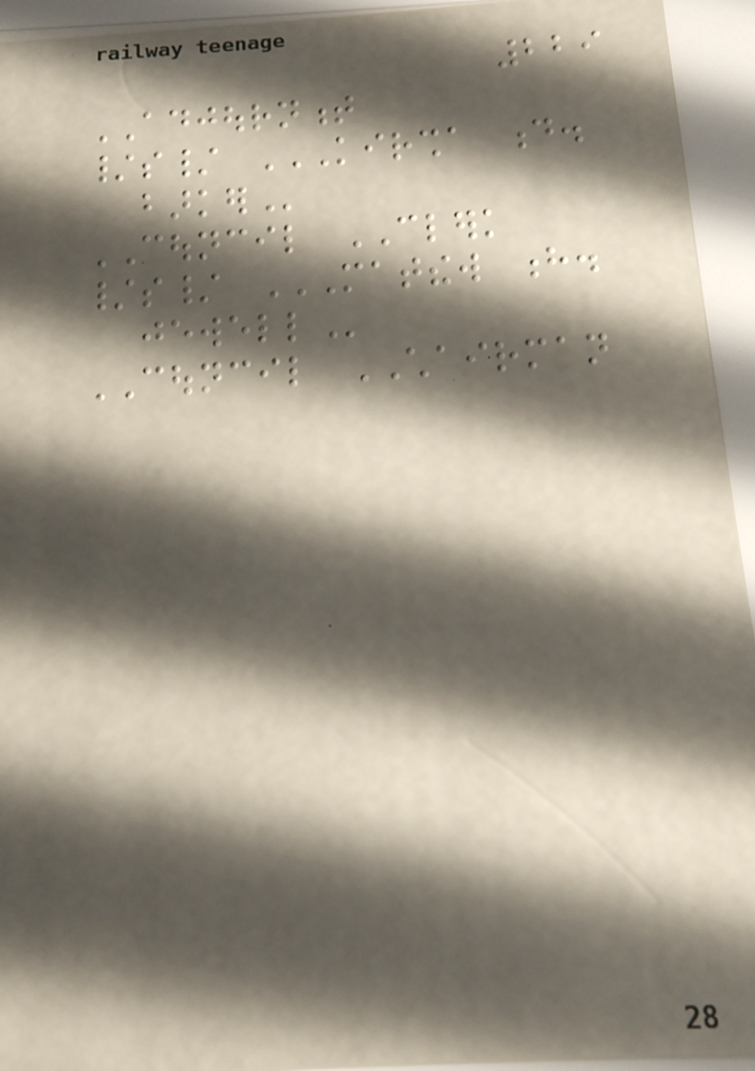229
ADJOURNMENT
/s/ KIRSHA D.
BARKER
COUNCIL CLERK
/s/ MATTHEW H.
JEWELL
COUNCIL CHAIRMAN
